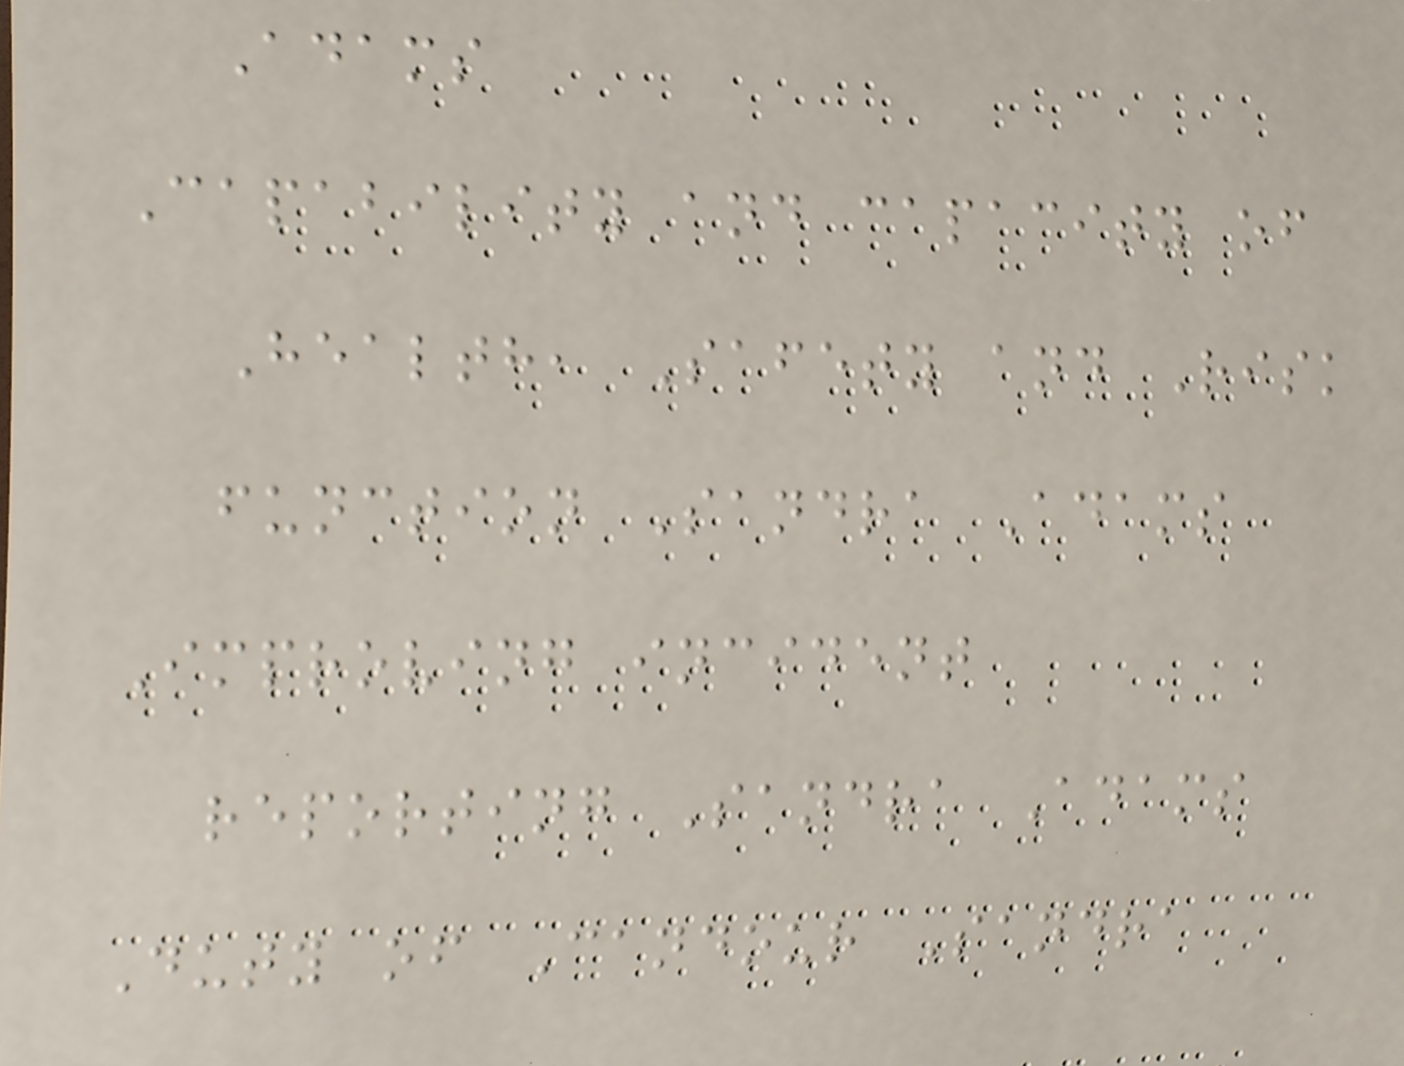Adams
Capability and capacity of
Health, Safety and Risk
function Sandra Adams
Improving incident
reporting Sandra Adams
Duty of Candour Sandra
